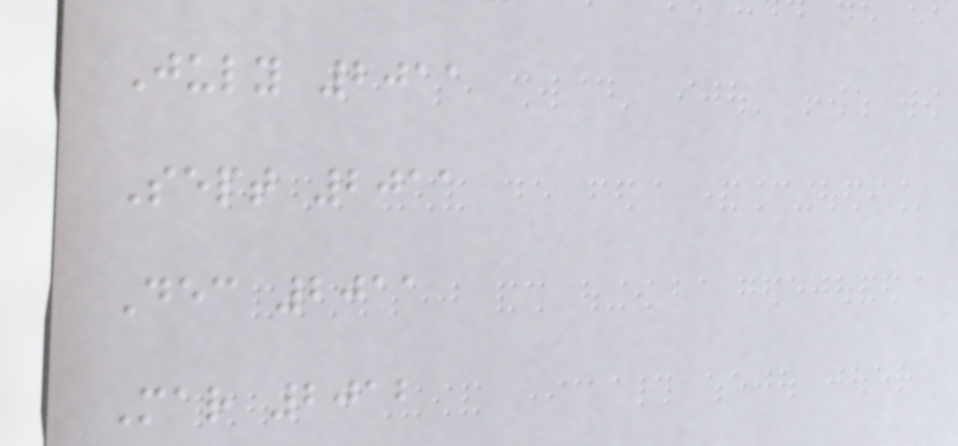July 2011
Sept 2011
Dec 2011
Mar 2012
